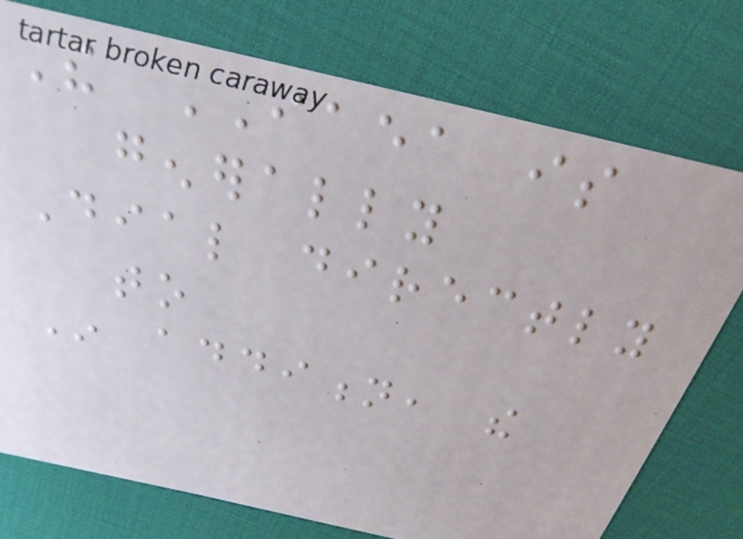The IAEA is
generally
Dial directly
to
In addition, the
